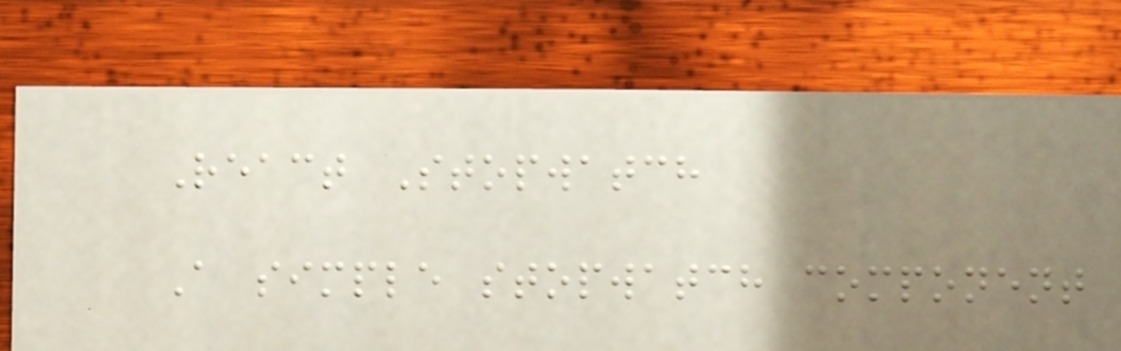React Stopwatch
A simple stopwatch component
